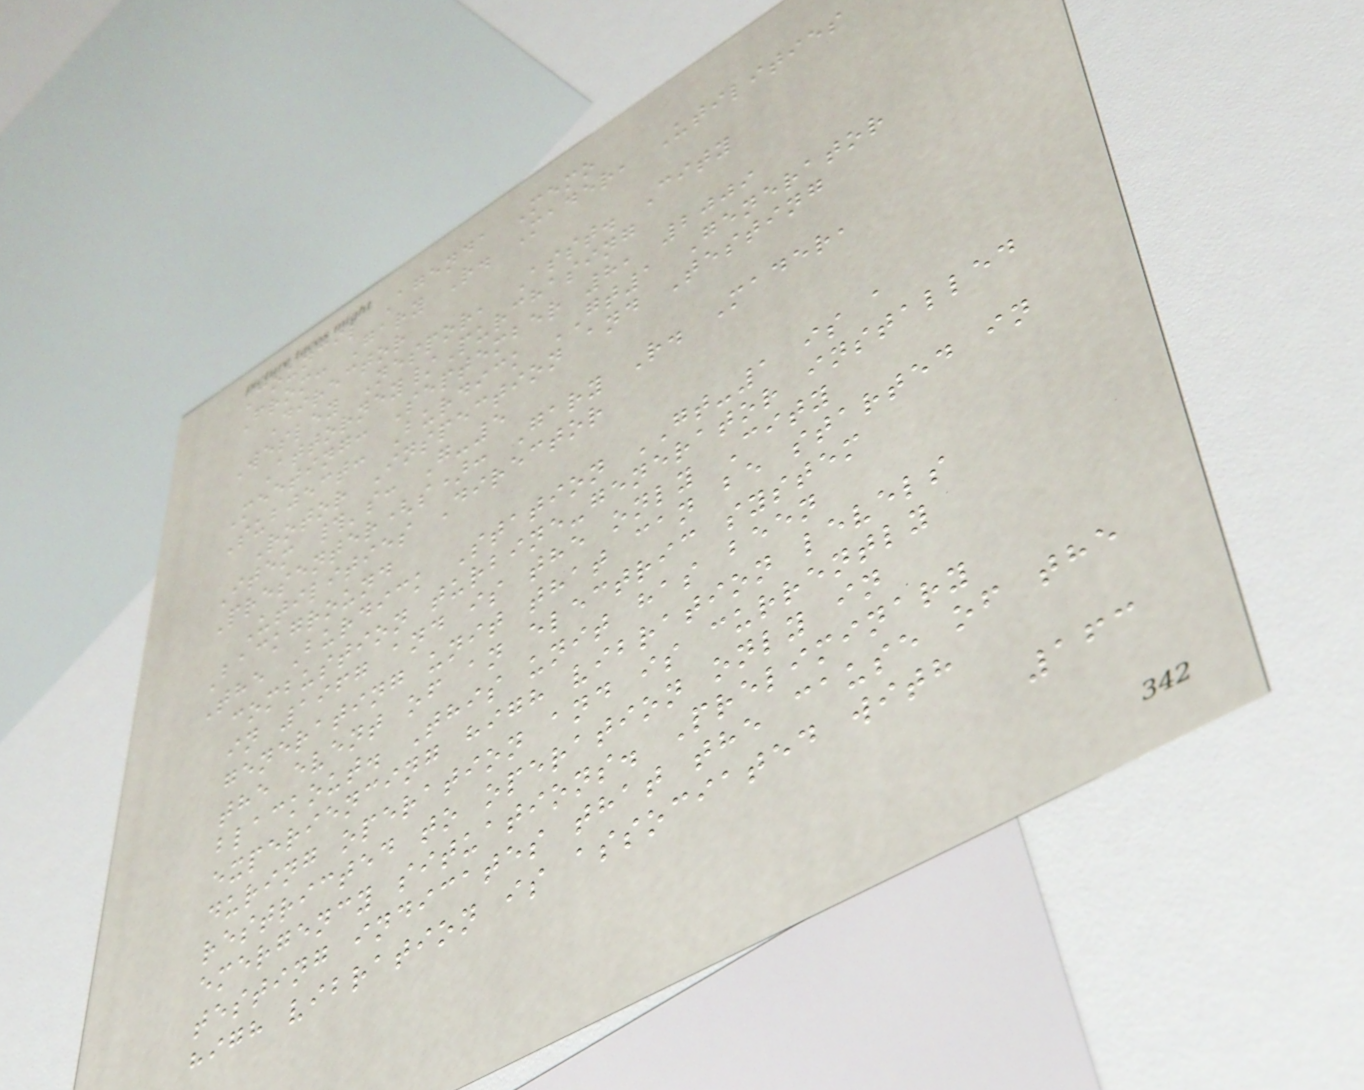Council Agenda Memo
From: Gary R. Mader, Utilities
Director
Wesley Nespor, Asst. City
Attorney/Purchasing
Meeting: September 8, 2009
Subject: Burdick GT1 Generator
Rotor Inspection and Testing
Item #'s: G-5
Presenter(s): Gary R. Mader,
Utilities Director
Background
The Burdick Station GT-1 is a
combustion turbine-generator installed
in 1967 and is the only City
generating unit that can be started in
the event of an electric system
blackout. This unit has been
experiencing high vibration levels
during operation and is currently
restricted to operation only in
emergency situations. Preliminary
testing indicates that the cause of the
high vibration is associated with
163
